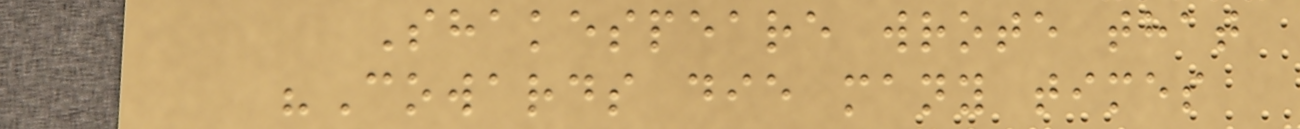Shakespeare wrote that
"Cowards die many times
